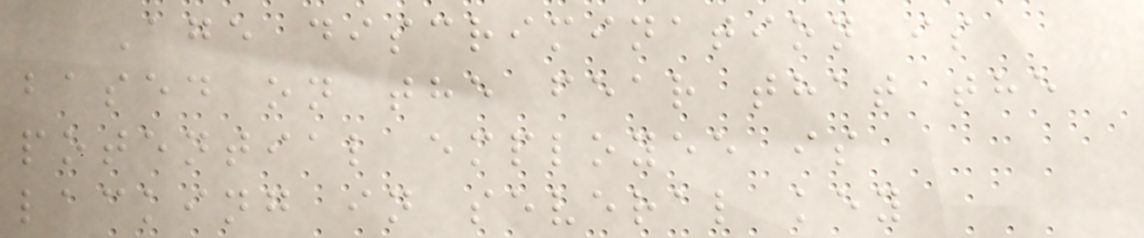Age discrimination is
based on the fear that the
potential employee is
lacking in several key
